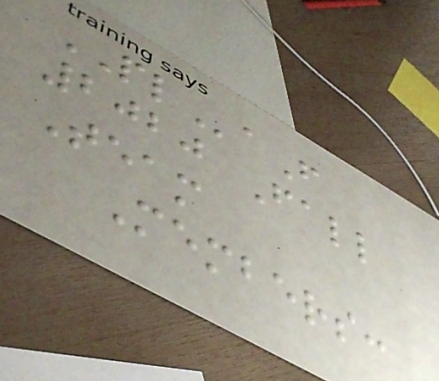PLaF
2020 Fall
Team
Members:
